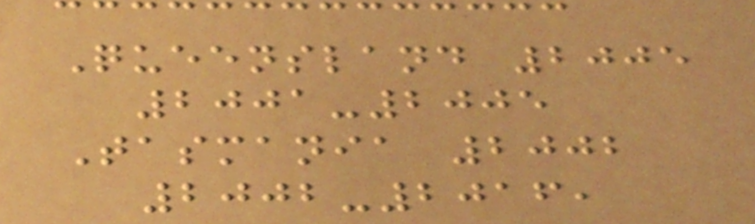Queensland 2005
2001-2005
Tasmania 2002
2002-2016,
